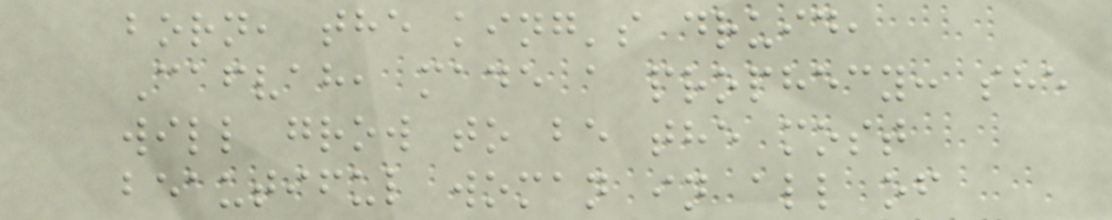born, the king's druid,
Cafvah, made a prophecy: she
will grow to be the most
beautiful woman in all of
